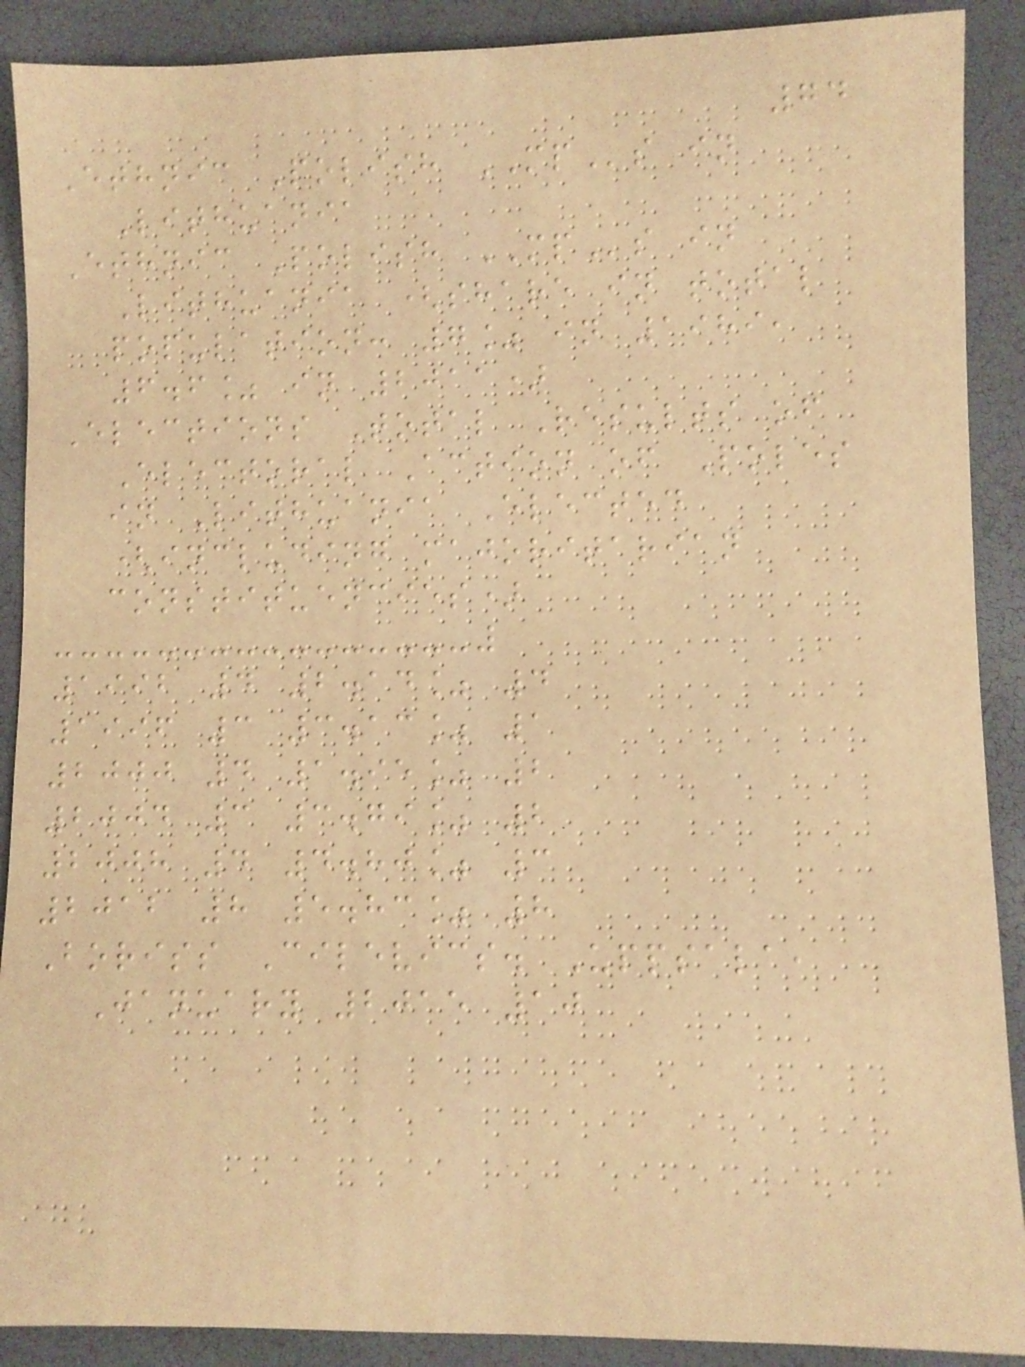74
Ethnic Polish MPs in
Lithuania
Ethnic Polish MPs in
Lithuania (share in total
population: 7% in 1989,
6.6% in 2011)
Elections Total Results of
Electoral Action of Poles
in Lithuania Elected
(including majoritarian
constituencies)
1992 4 2.14% 4
1996 3 3.13% 1
2000 4 1.95% 2
2004 3 3.79% 2
2008 4 4.80% 3
2012 8 5.83% 8
Boriss Cilevics. Uppsala,
January 2015 10
